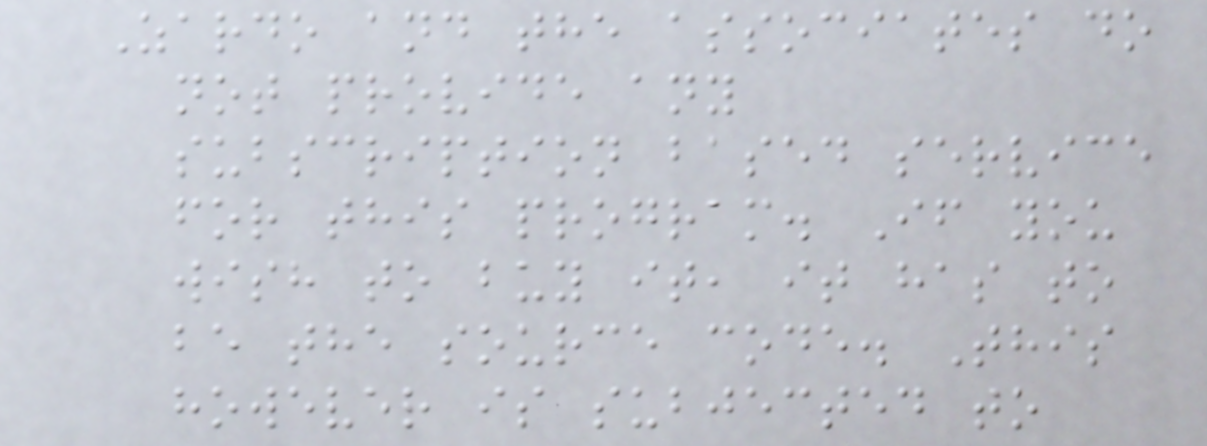Zardo and the associates do
not provide any
subscription based service
for this program. If you
wish to buy it, it has to
be the source code. This
however is subjected to
